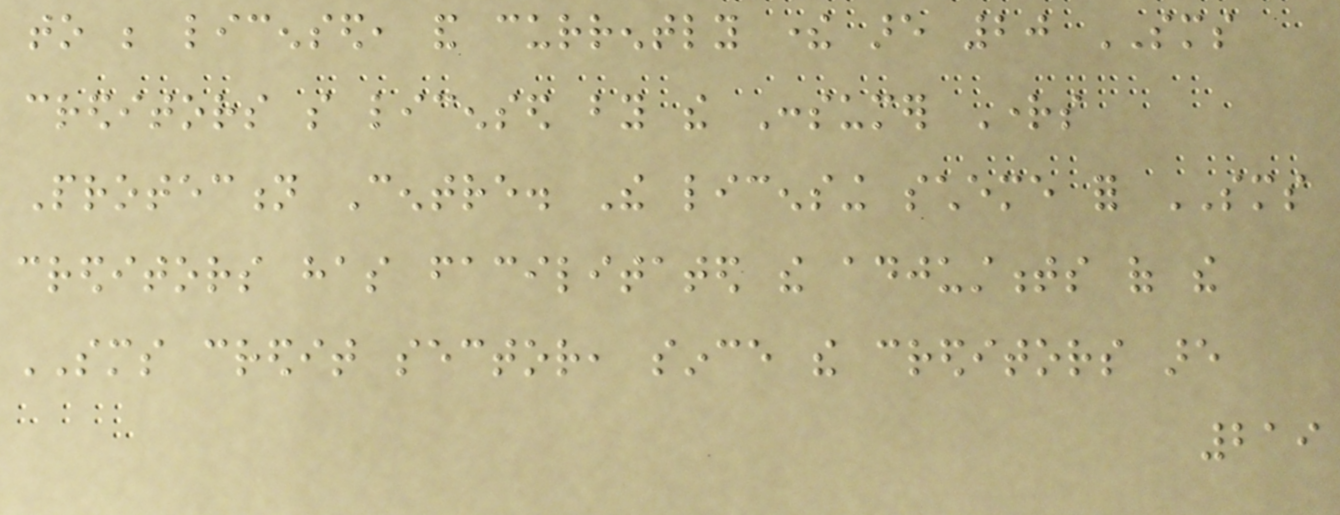to be licensed, and currently there are 20 SMS
creditors so licensed by the Consumer Rights
Protection Centre. The licensing scheme for SMS
creditors has facilitated the adjustments of the
SMS credit sector, since the creditors are
219
